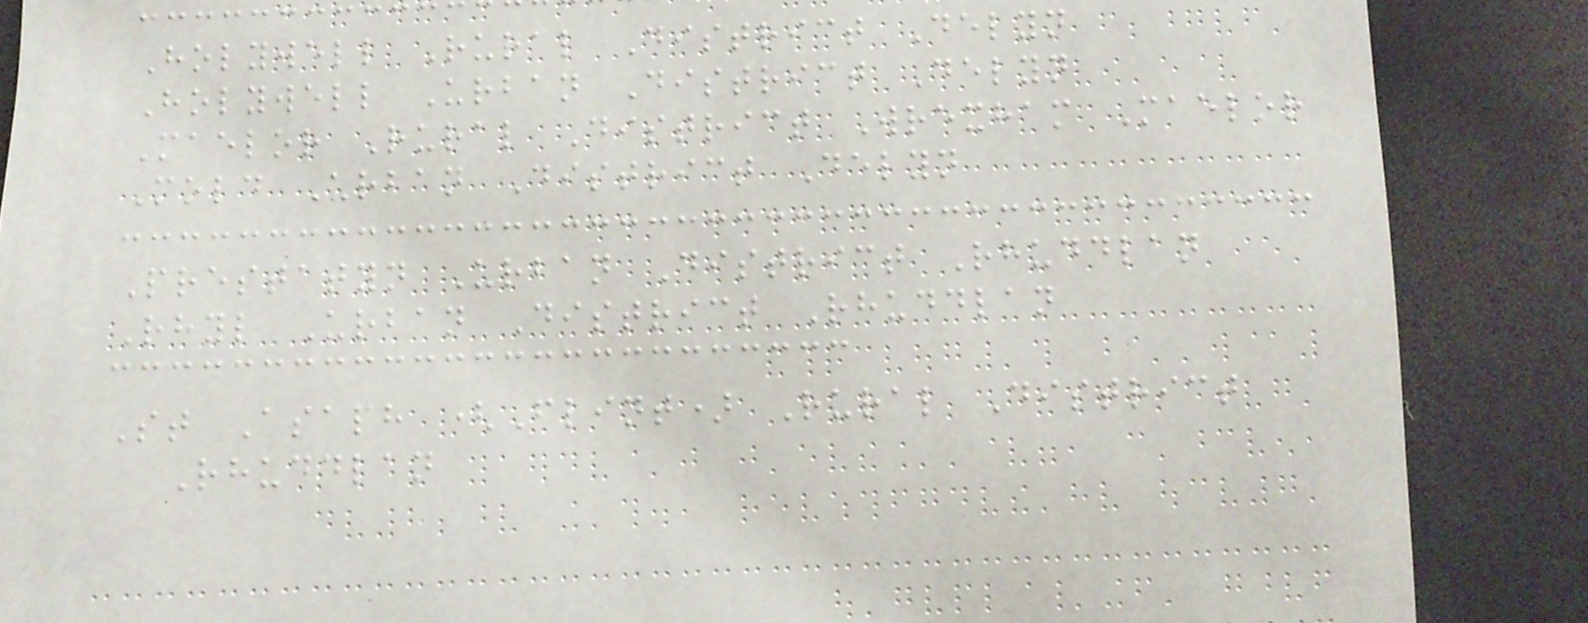Holywell Rural District Delyn
Holywell Urban District Delyn
Maelor Rural District Wrexham Maelor
Mold Urban District Delyn
Prestatyn Urban District Rhuddlan
Rhyl Urban District Rhuddlan
St Asaph (Flint) Rural District
Rhuddlan
